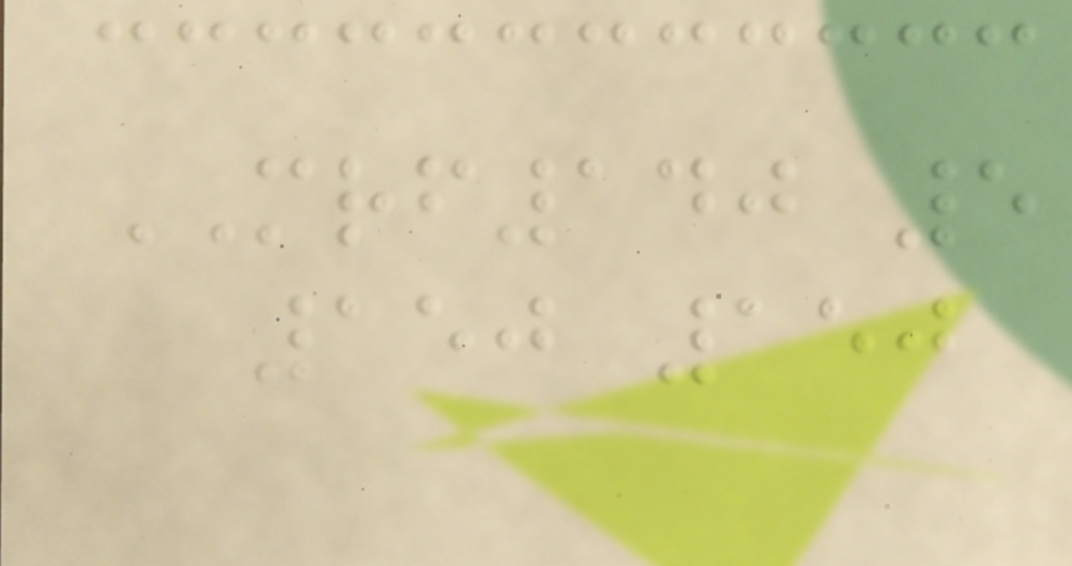MRF140 5
150 150
